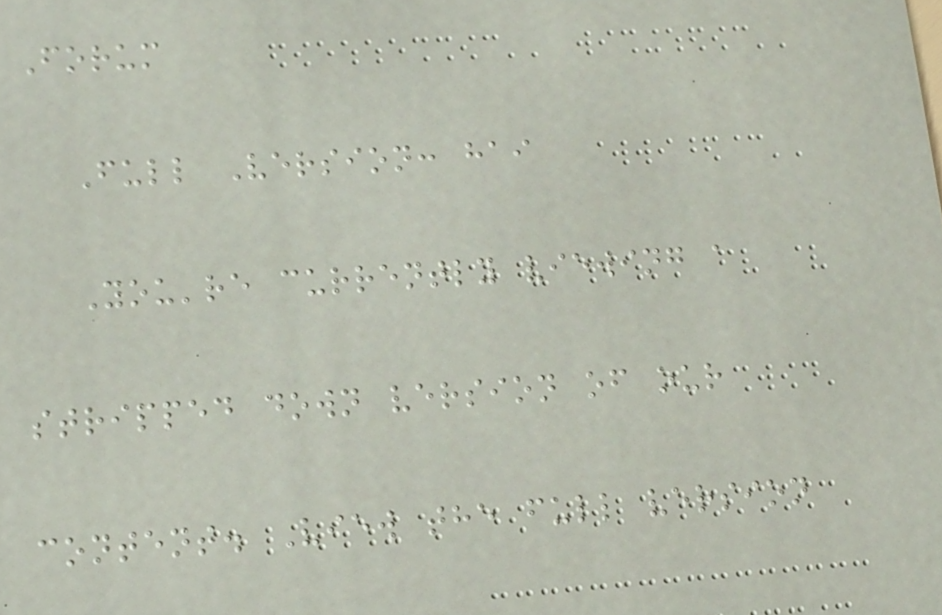Forum
Full Version: hai
You're currently viewing a
stripped down version of our
content. View the full version
